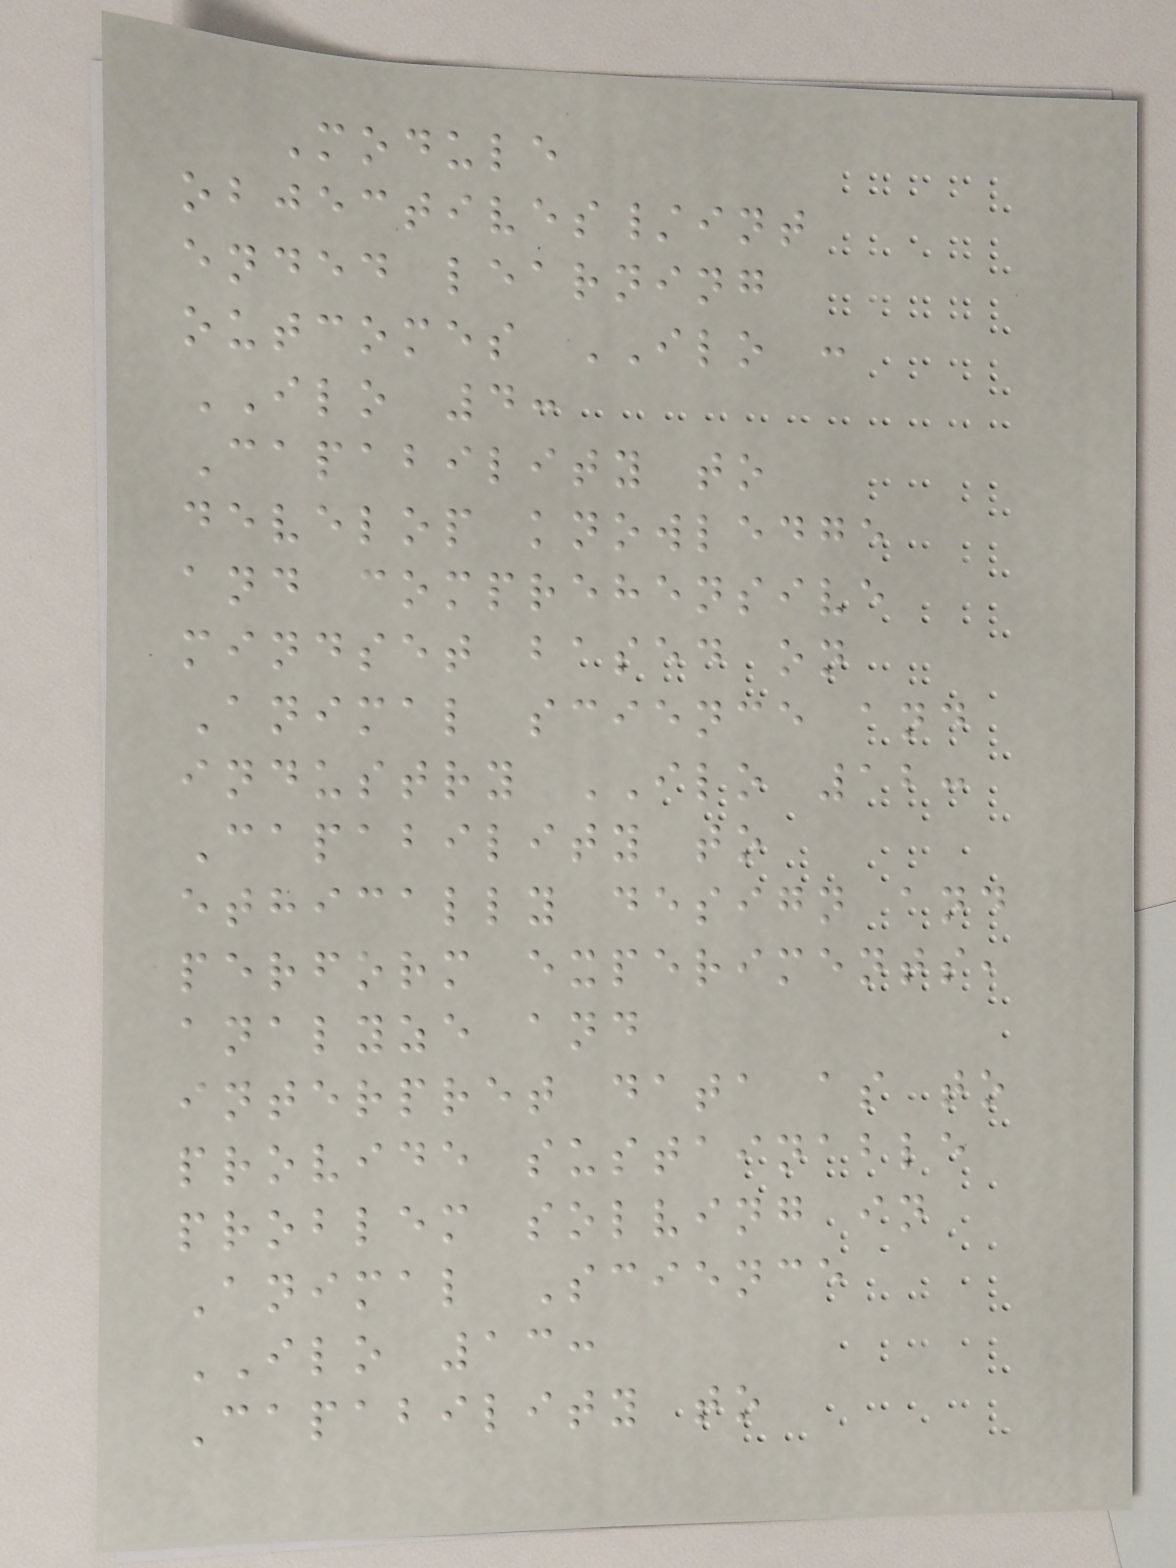Module
objectives/int
ended learning
outcomes ILO :
ILO 4:
Capability to
develop knowledge
and comprehensive
mindset based on
Animal science and
industry ILO 12:
Capability to
ethically design and
perform experiments,
analyze and
interpret data as to
provide sustainable
problem solving in
Animal Science
ILO 13:
Capability to
